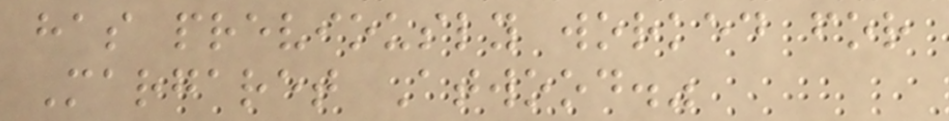has previously worked for
Margaret Atwood."
